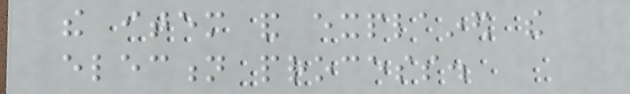the item and explained the
election process.
